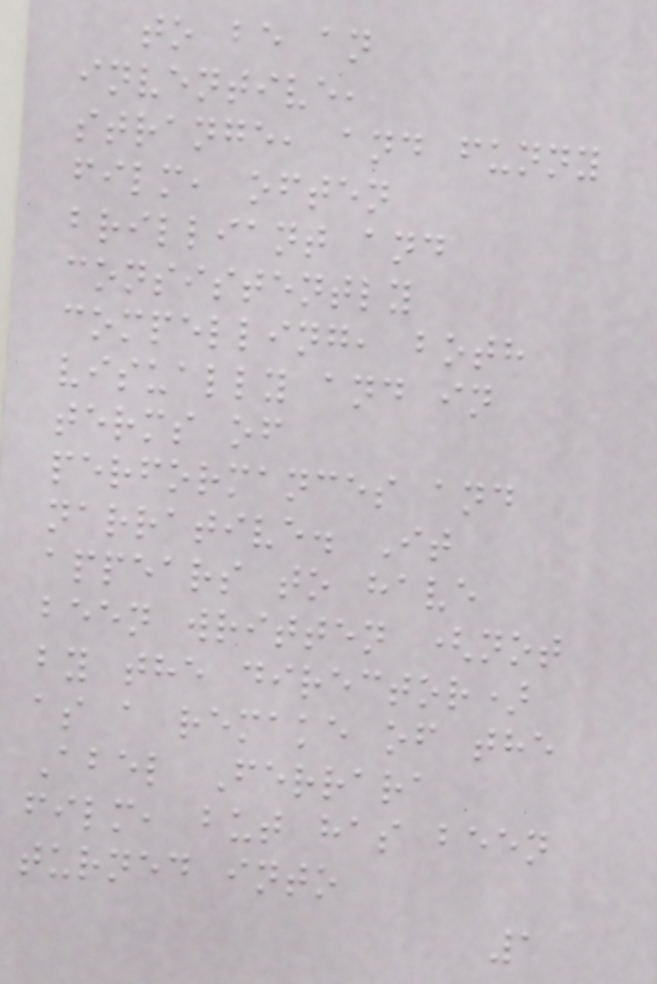to be an
inventive,
strange, and funny
film, often
brilliant and
consistently
compelling, both
visually and in
terms of
performances and
narrative. It
appears to have
been written (not
by the director)
as a remake of the
Abel Ferrara
film, but has been
turned into
1
